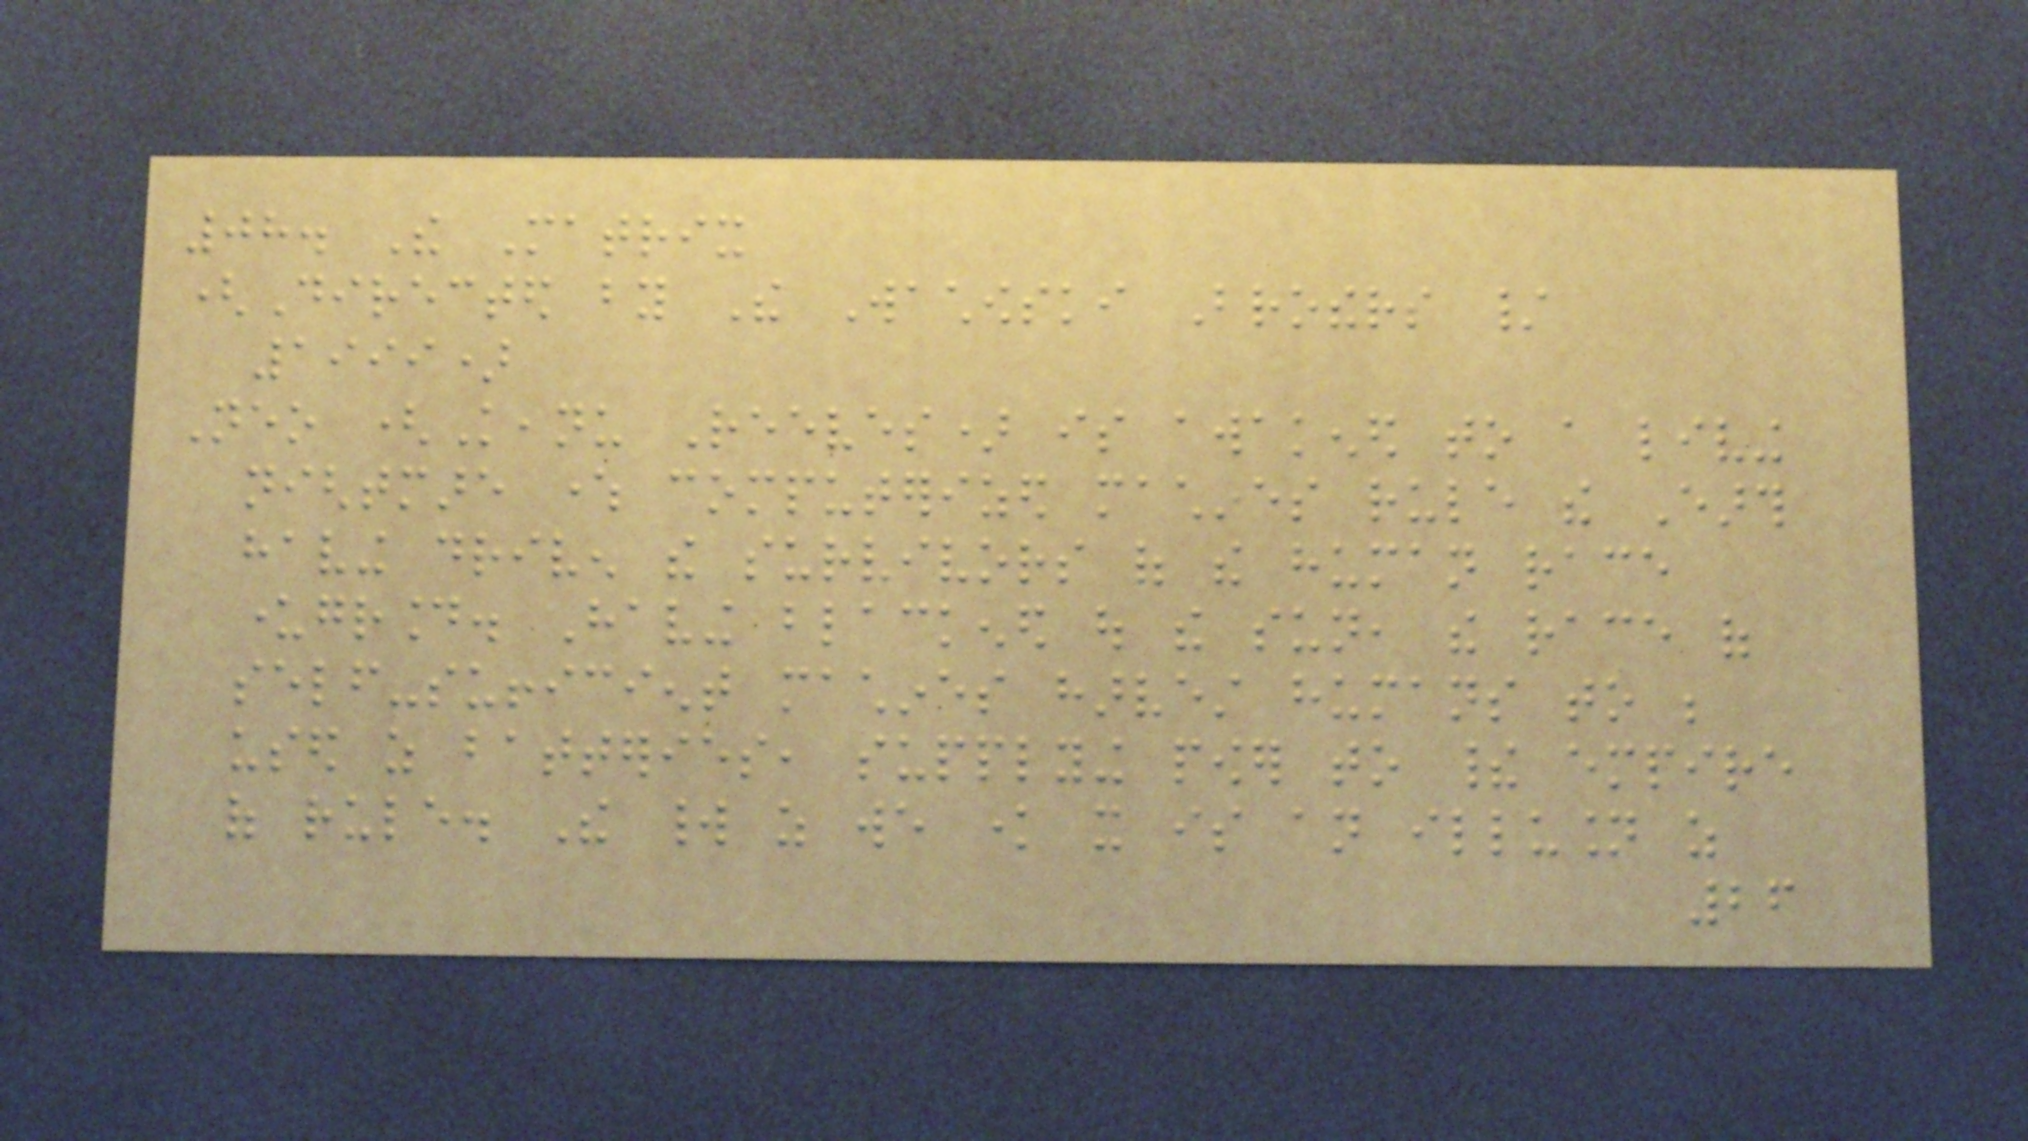08. The Matrix
(Directed by The Wachowski Brothers /
1999)
Neo (Keanu Reeves) is awakened to a living
nightmare where computerized machines rule the Earth
having driven the survivors of the human race
underground. Having blackened out the sun, the race of
self-sufficient machines harvest humans to be
used as batteries, supplying power to their empire
of rule. The world as we know it is an illusion as
26
